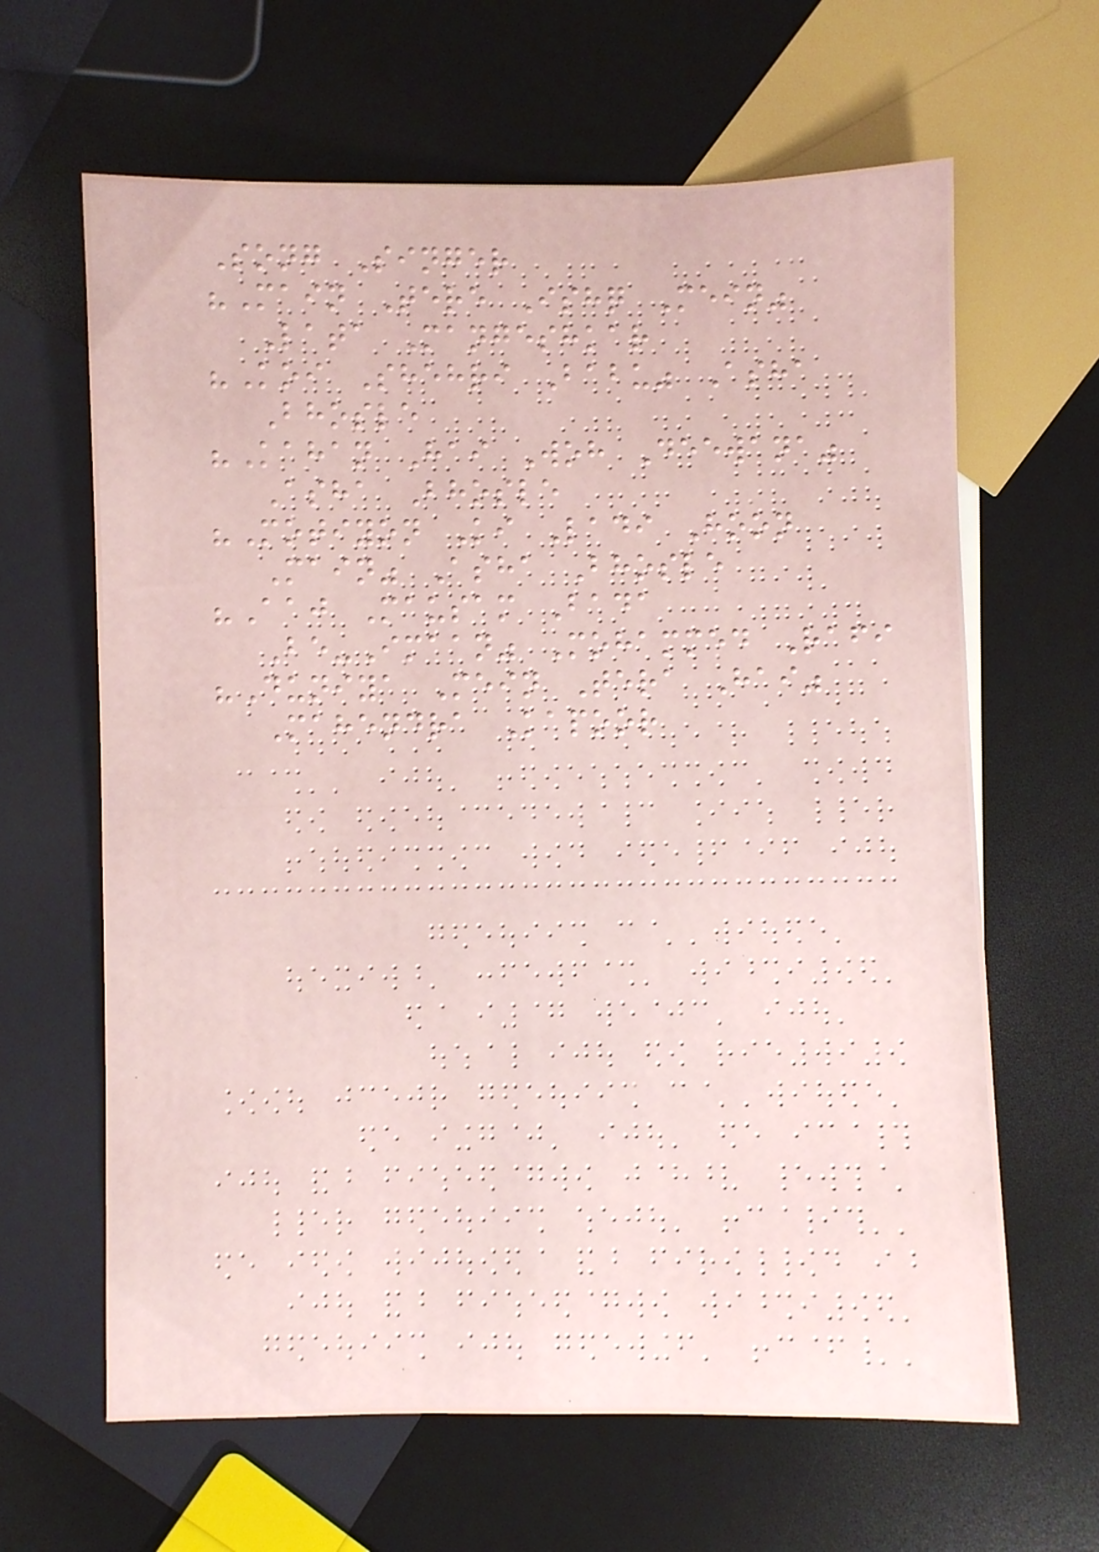Song Singer
"Main Tere Ishq Mein"
Lata Mangeshkar
"Koi Shehri Babu" Asha
Bhosle
"Kahan Hai Woh Deewana"
Asha Bhosle
"Motiyon Ki Ladi Hoon
Main" Asha Bhosle
"Aaj Mausam Bada
Be-Imaan" Mohammed Rafi
"Duniya Mein Tera Hai"
Mahendra Kapoor
